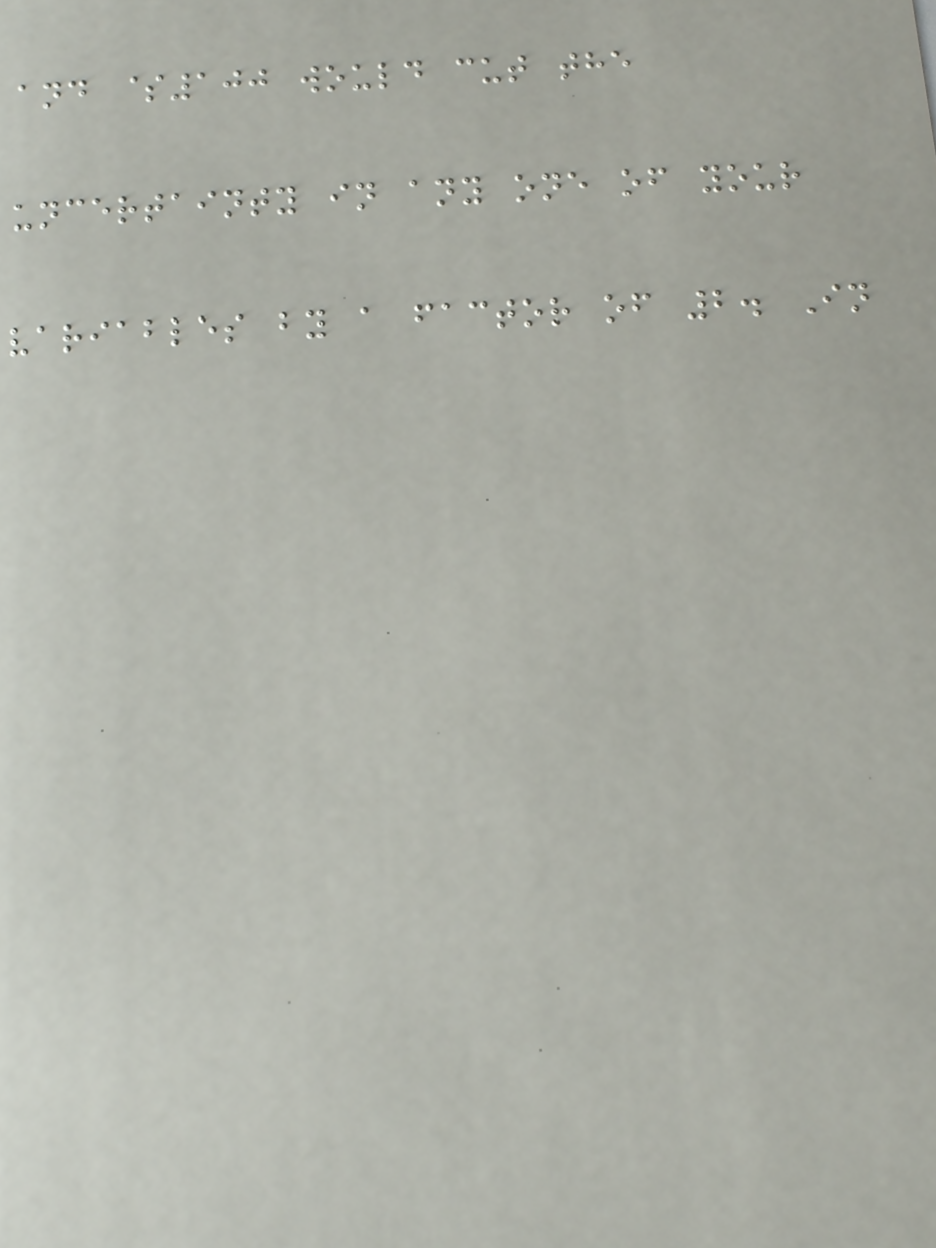and $100 would cut the
uncertainty in any one of your
variables by a factor of 2. In
